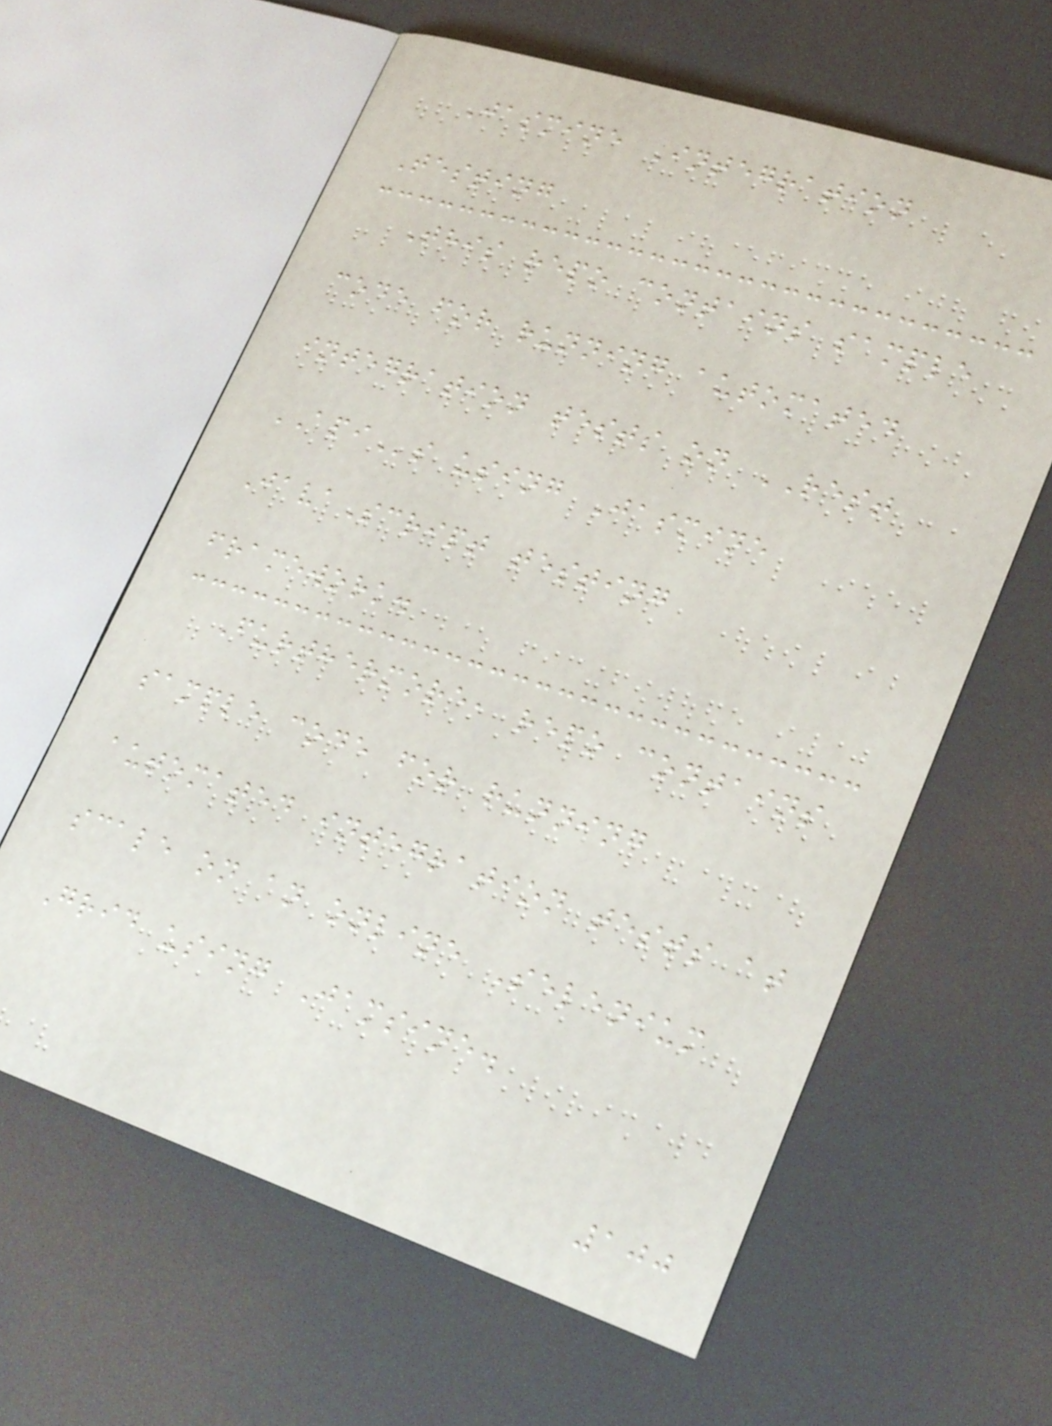Jasmine Integration
Testing
This repo contains sample
code for running automated
integration tests on REST
APIs using Jasmine
JavaScript testing
framework.
Furthermore, repo contains
sample code for running
automated integration tests at
scale on an online Selenium
Grid using Jamsine.
100
